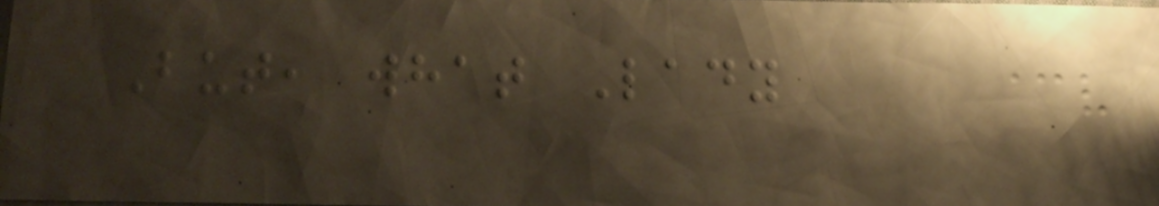But, what Lady
